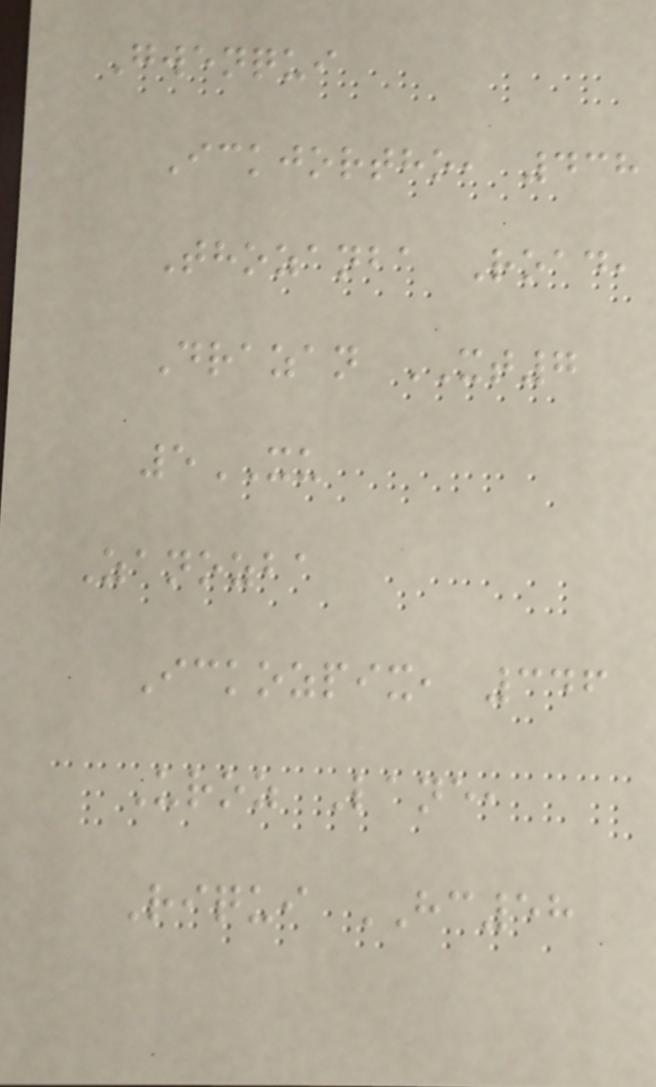Gwenqui
Ickjortho, 438
Thozanba Road,
Drazan XT7
5XU
Zanozba
Ickozpix, 346
Uroz Lane,
Riqui HC58
